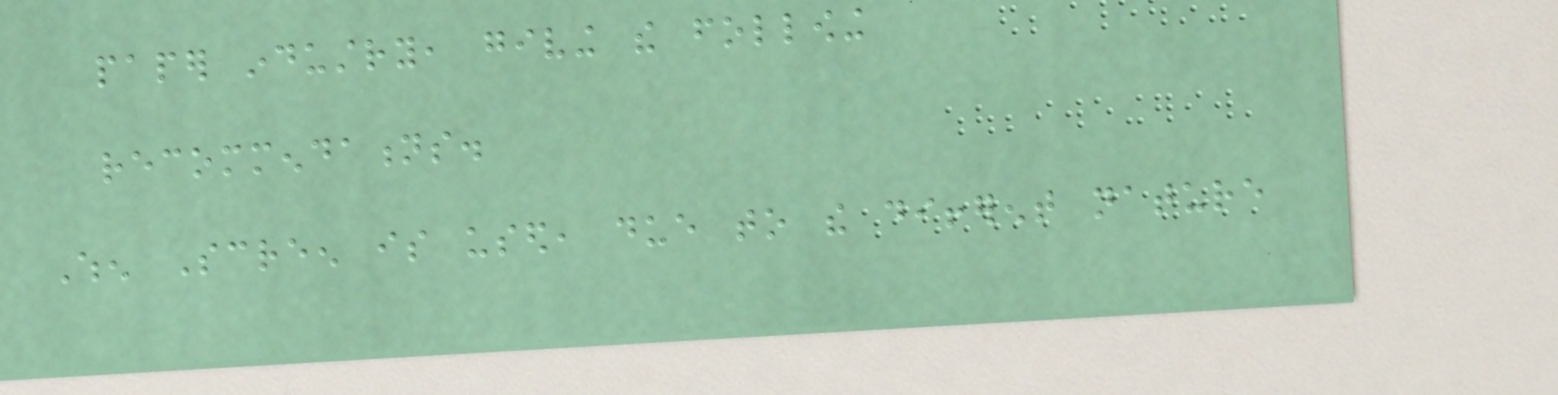paper industry, giving the following
recommendations.
When Screen is used, due to the different nature
